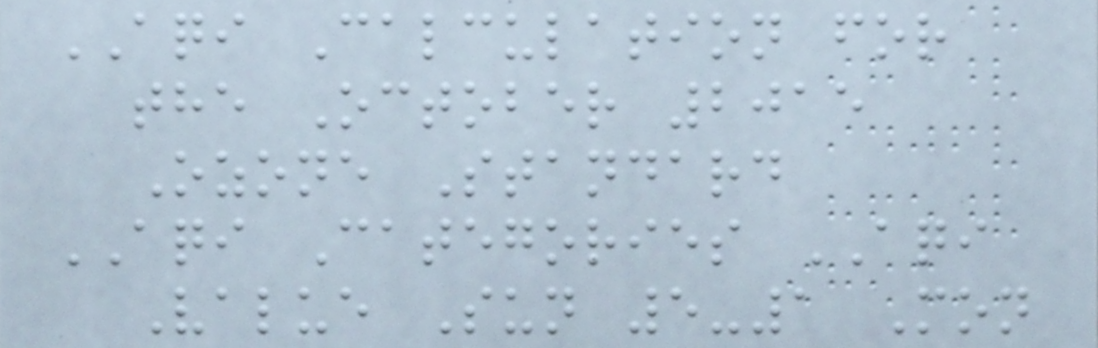AQI Calculation for
the October 2015
Ozone Standard
AQI Categories AQI
Value Sun 5-1 Mon
